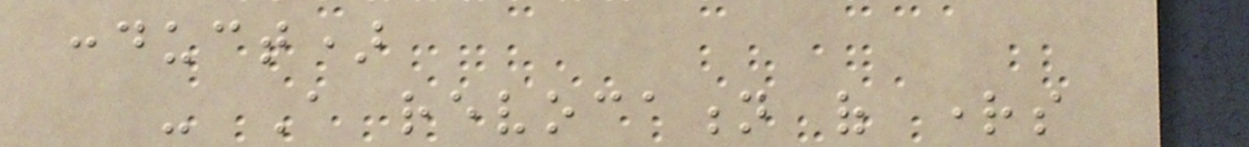conduct)
- A revocation of rights
